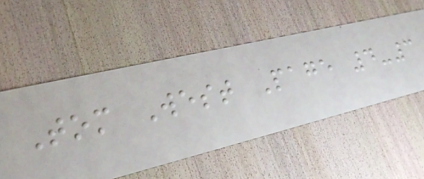Tom West Page 4-3
